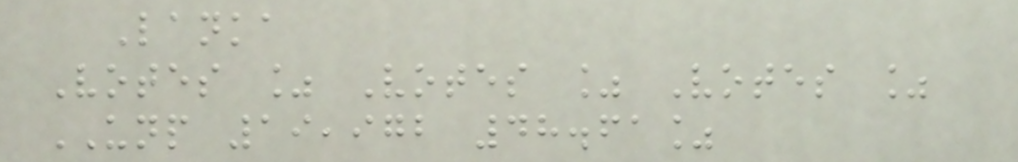Lanka
Votes % Votes % Votes %
UNP 19,972 48.61%
